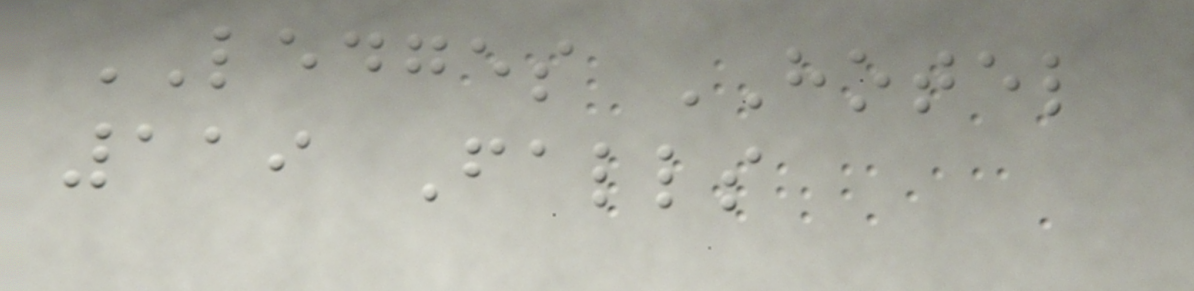LEDGES HOTEL
119 Falls
